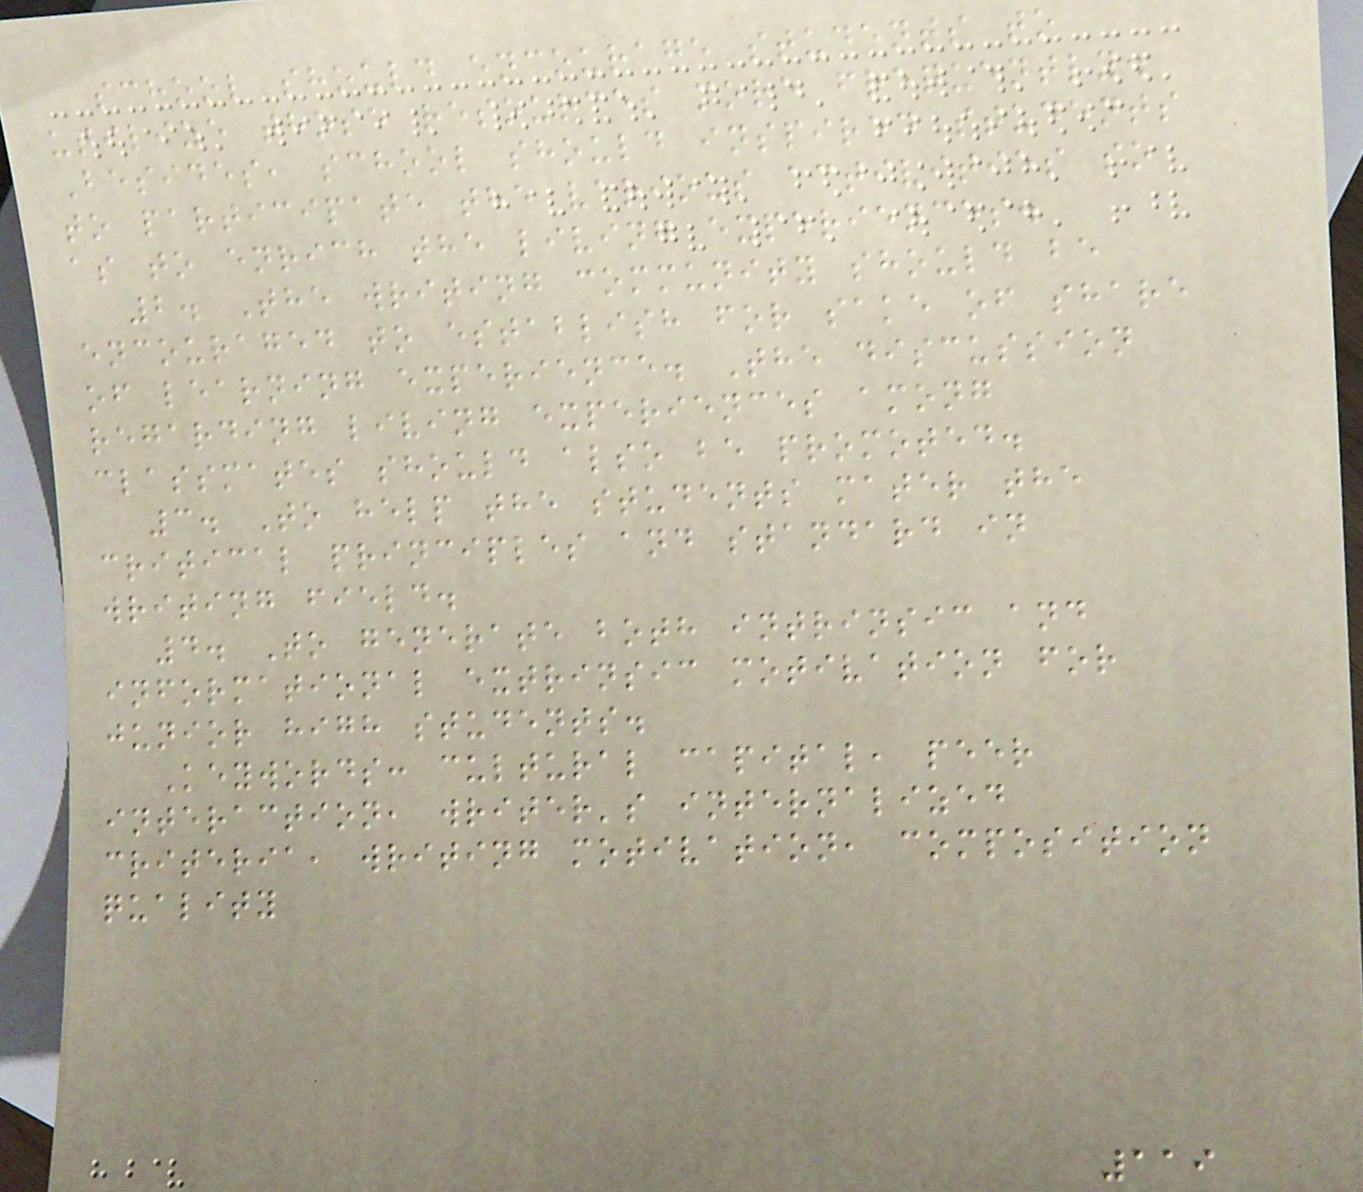school should encourage students to
utilize those resources more frequently.
Besides, school should inspired students
to participate the various activities so
as to enrich the living experiences.
2. The writing community should be
encouraged to establish for sake of share
of learning experience. The discussion
regarding living experiences among
classmates should also be promoted.
3. To help the students mater the
critical principles and standard in
writing field.
4. To generate both intrinsic and
informational extrinsic motivation for
junior high students.
Keywords: cultural capital, peer
interaction, writer's internalized
criteria, writing motivation, composition
quality
119
